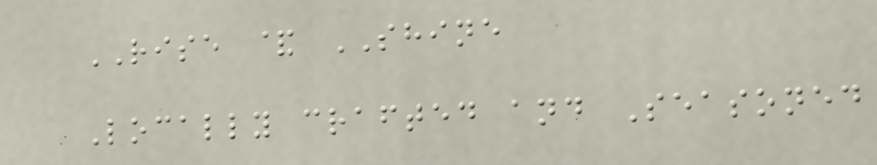RISE & SHINE
Locally crafted and Seasoned
